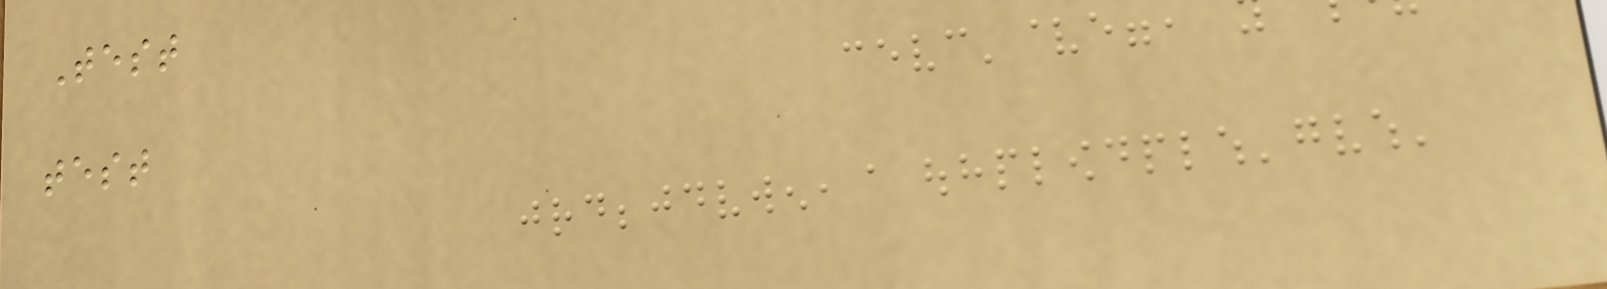Test
test
